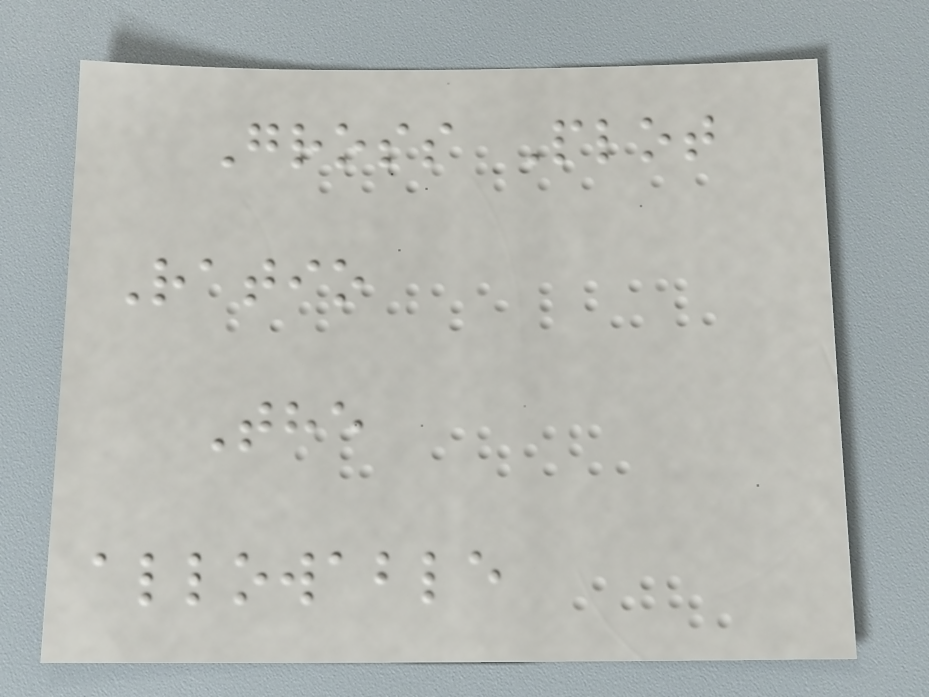Gross Plot
Ratio
The
allowable
